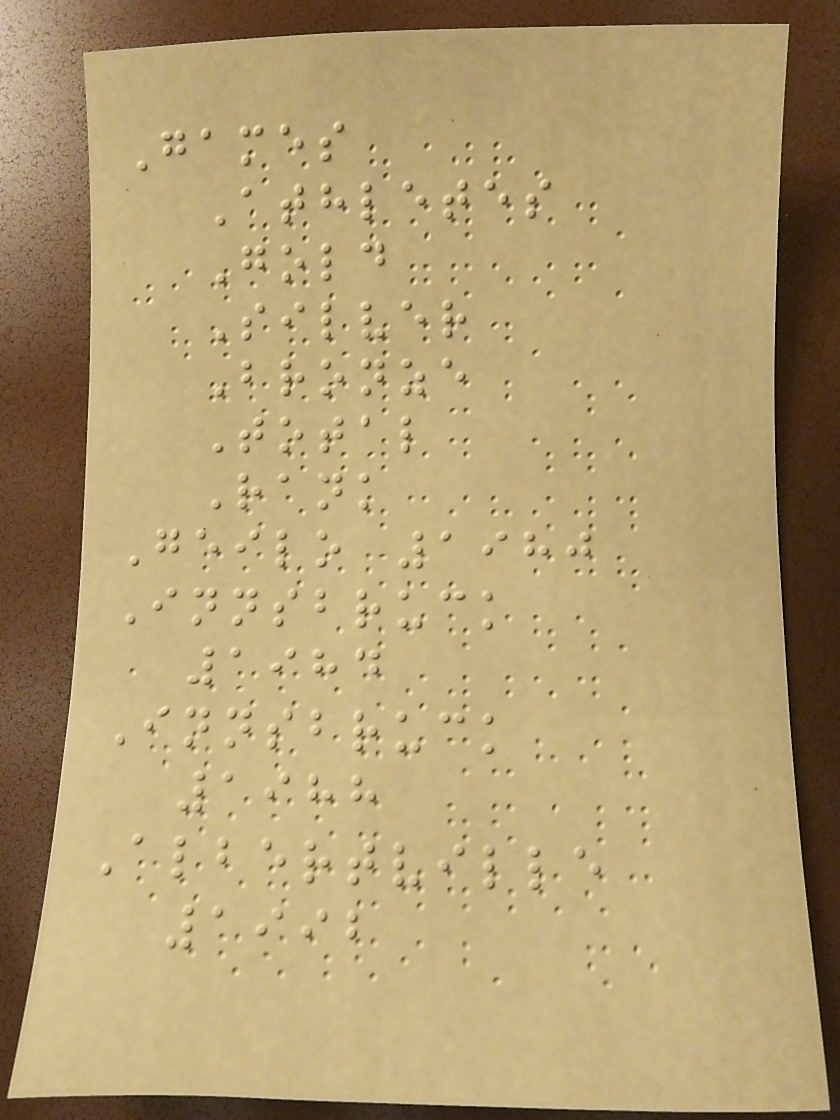Games
Athletes
Gold
Silver
Bronze
Total
Rank
Geilo 1980
Innsbruck
1984
Innsbruck
1988
Albertville
1992
